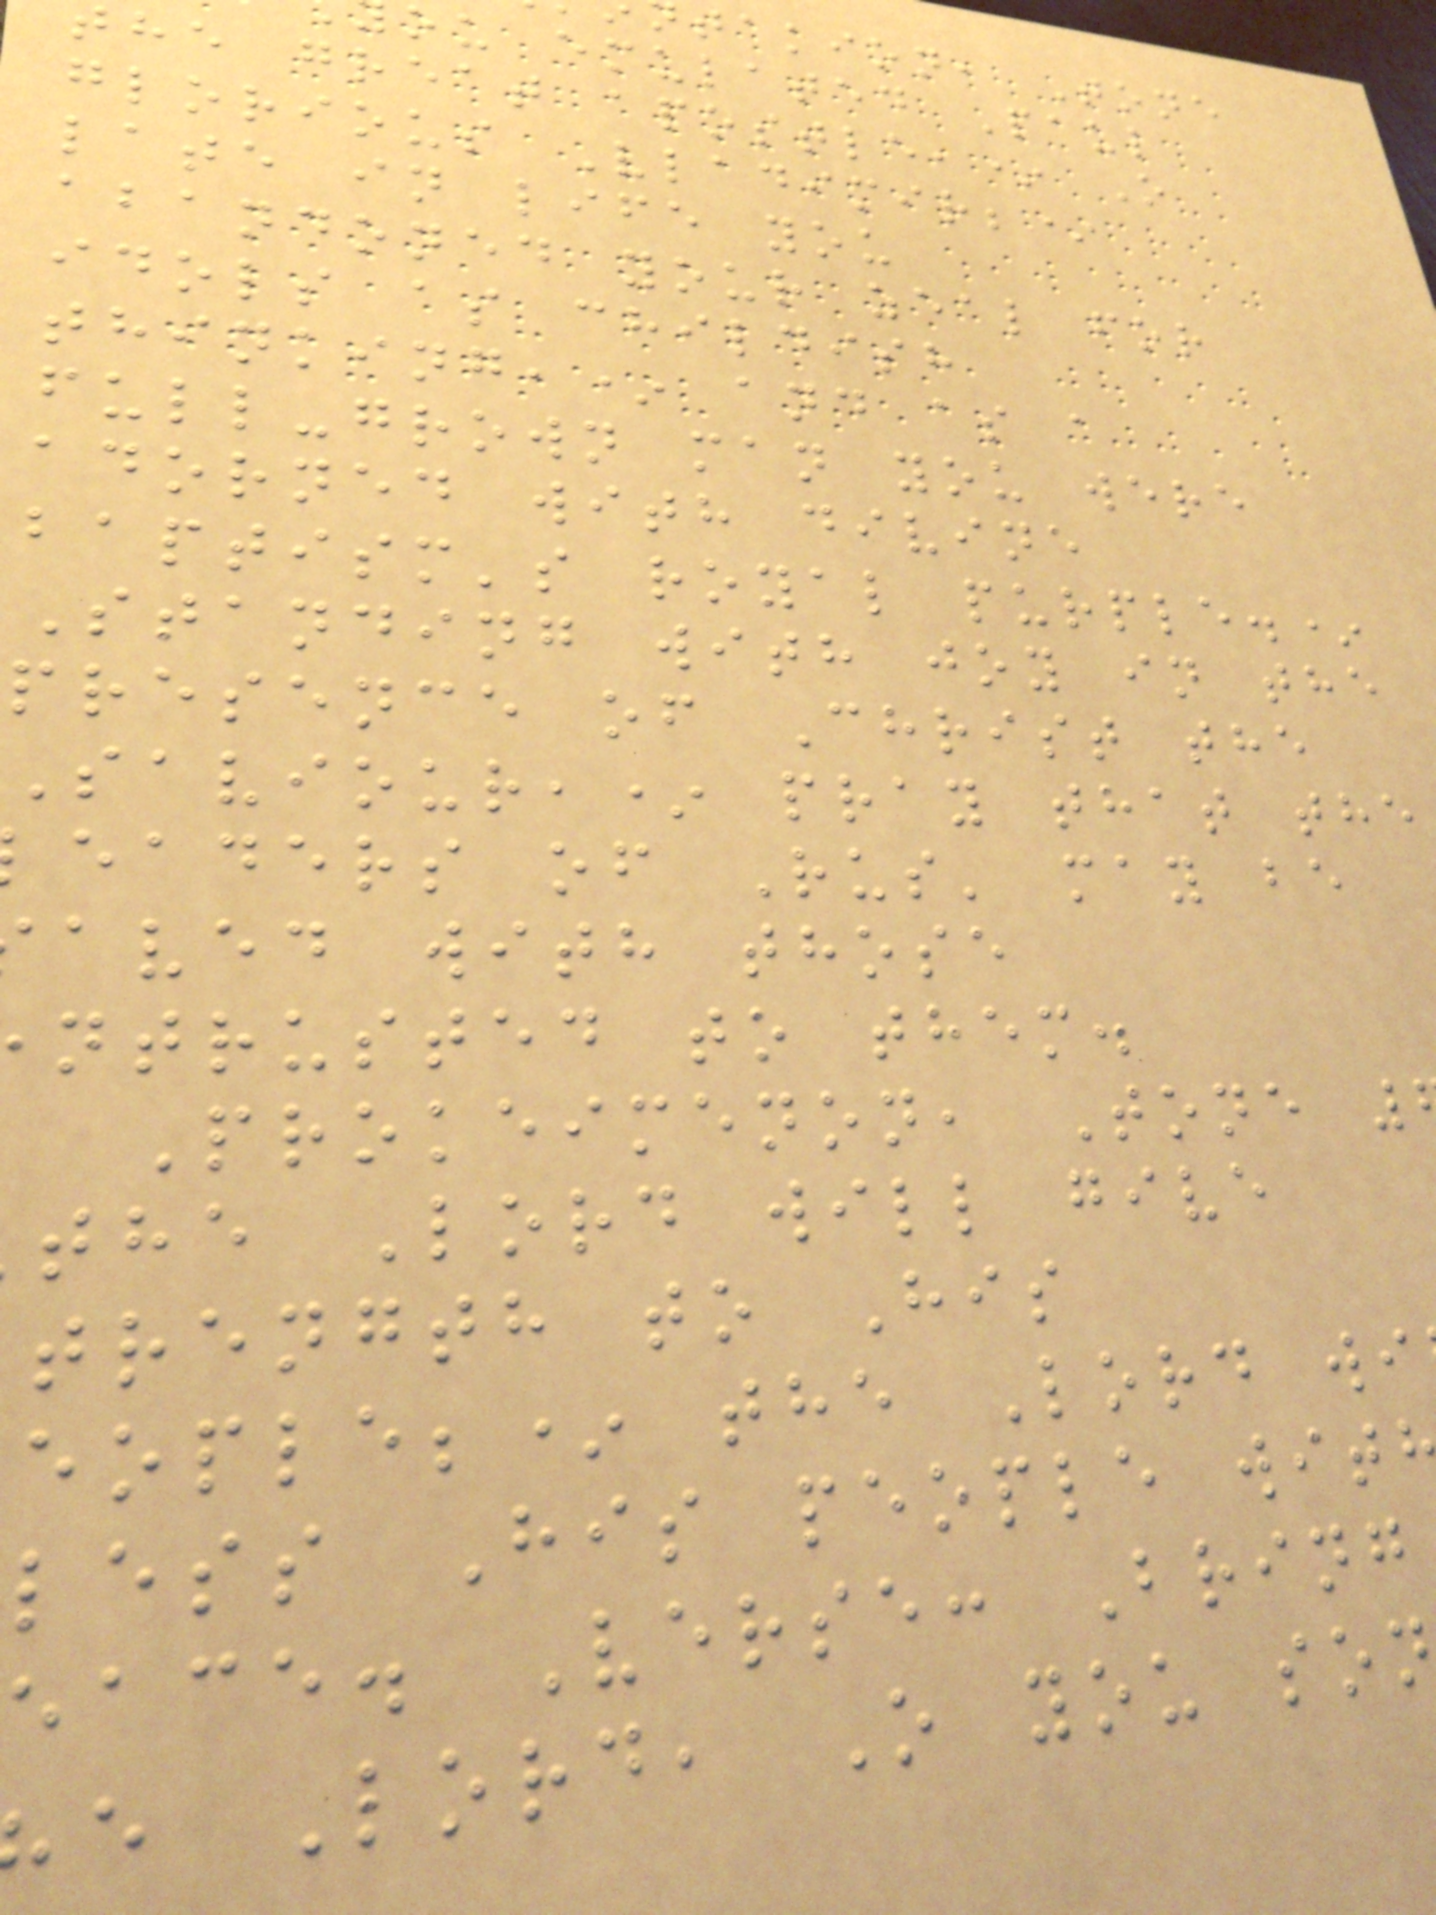takion, Tone
ou emulated Paul
he great apostle,* O
glorious Vladimir;*
late in life you
abandoned your zeal for
idols as childish
thinking,* and as a
full-grown man you were
adorned with divine
baptism's royal purple.*
Standing with joy in the
presence of Christ the
saviour,* pray that the
eaders of Rus' may be
aved with those
ntrusted to them.
Prokeimenon, Tone
the Lord will give
trength to His
eople;* the Lord wi
less His people wit
eace. Verse: Bring
e Lord, O you son
